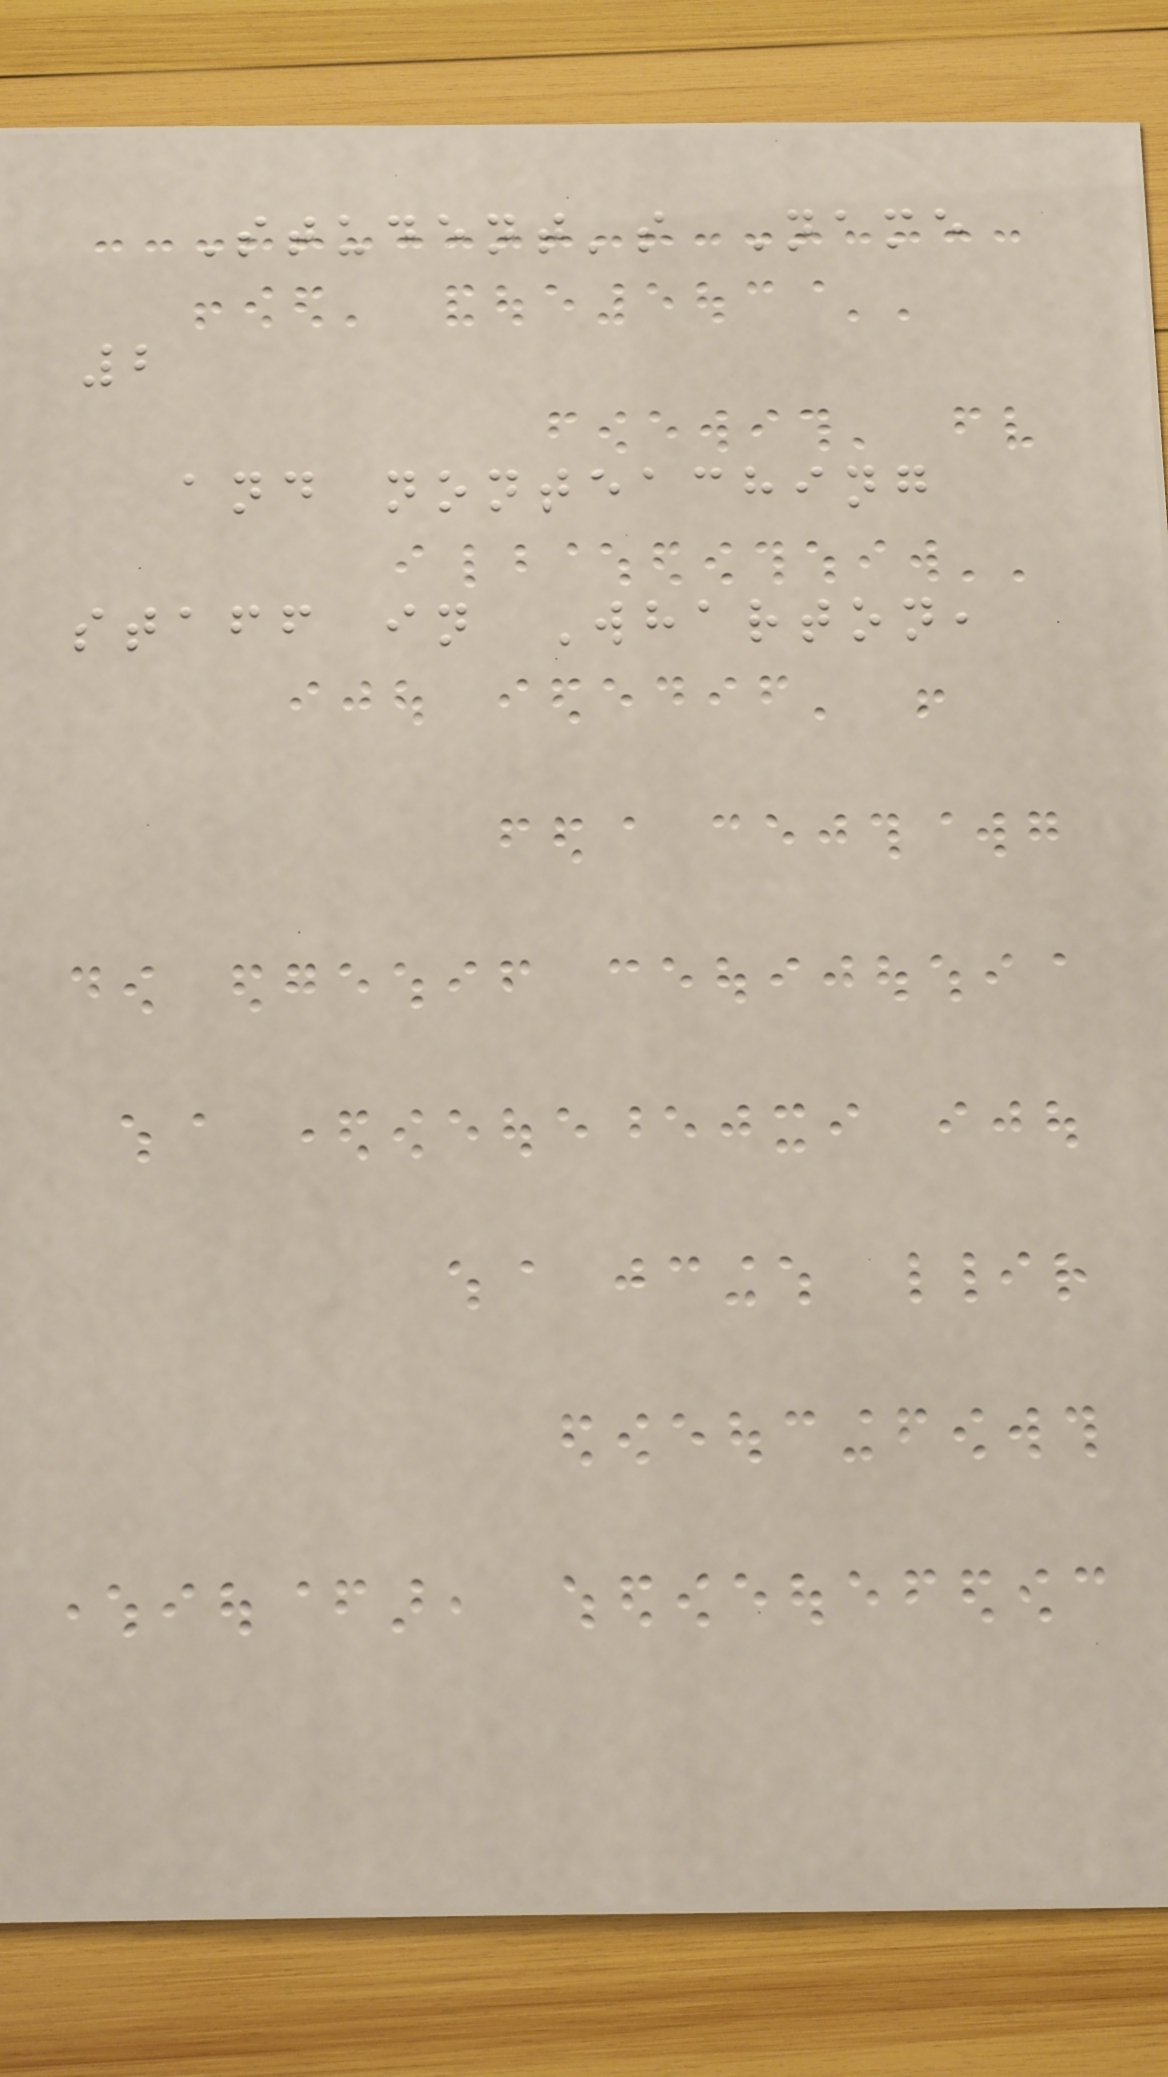Student's Name
2
and nonteaching
staff in Wharton,
